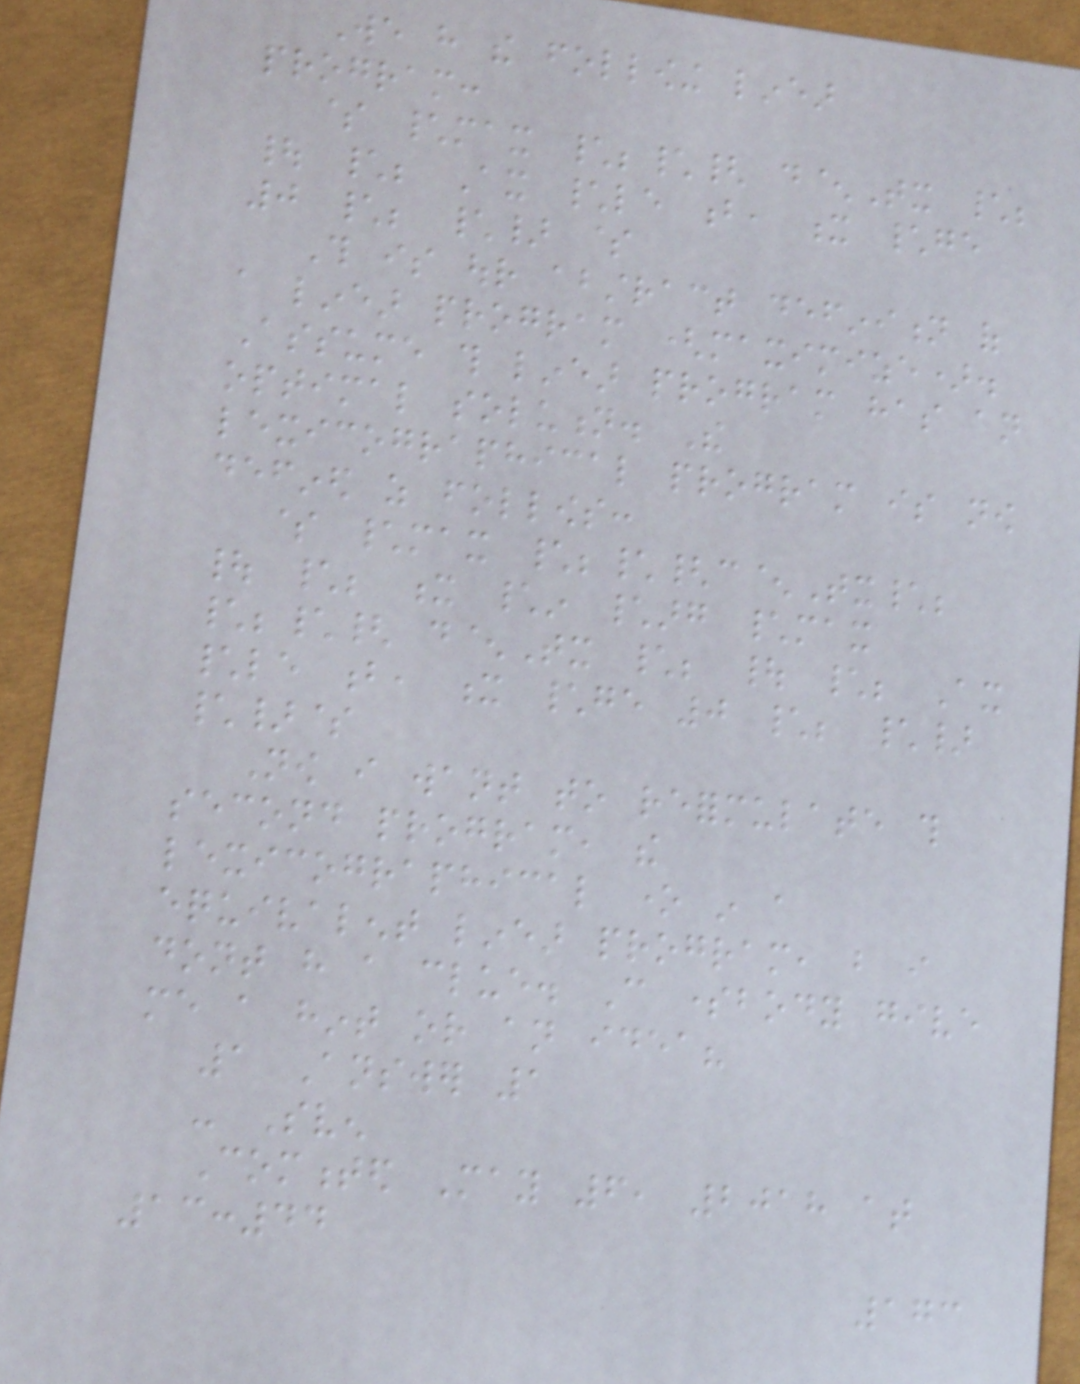We have the following linear
program:
$ \max \;\{ d^Tx \;
| \; Ax \le b, x \ge
0 \; \} $
This is our abstract definition of
a linear program (maximize).
Assume this linear program has an
optimal solution. The
lexicographical program is now
defined as follows:
$ \max \;\{c^Tx\;
| \; x \in \arg \max
\;\{ d^Tx \; | \; Ax
\le b, x \ge 0 \; \}
\}$
Now i want to reformulate this
second program, the
lexicographical one in a
equivalent linear program, but i
dont have a clue. Can somebody give
me a hint or an idea?
1 Answer 1
- Sven
Commented May 6, 2018 at
13:44
173
